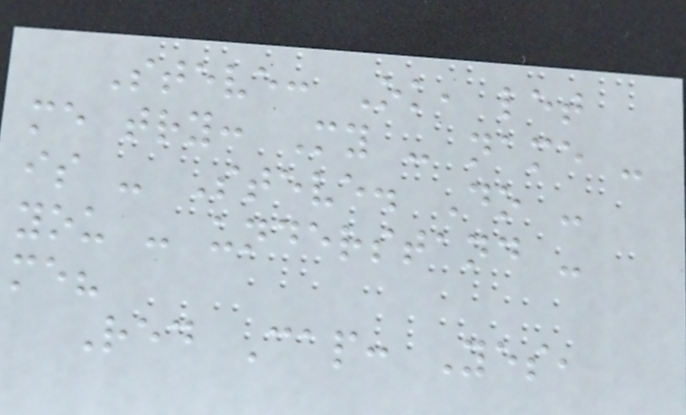Steve: Ok, let
me try: My - name -
is - Steve. Do -
you - understand -
me?
Red Cap: Yes,
